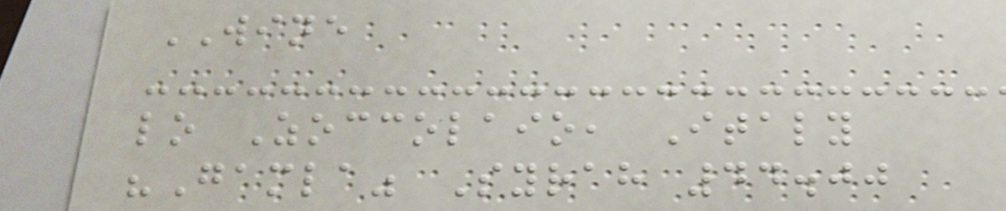WINE
lo Zoccolaio, Italy
"Gamla" Syrah 44.00
